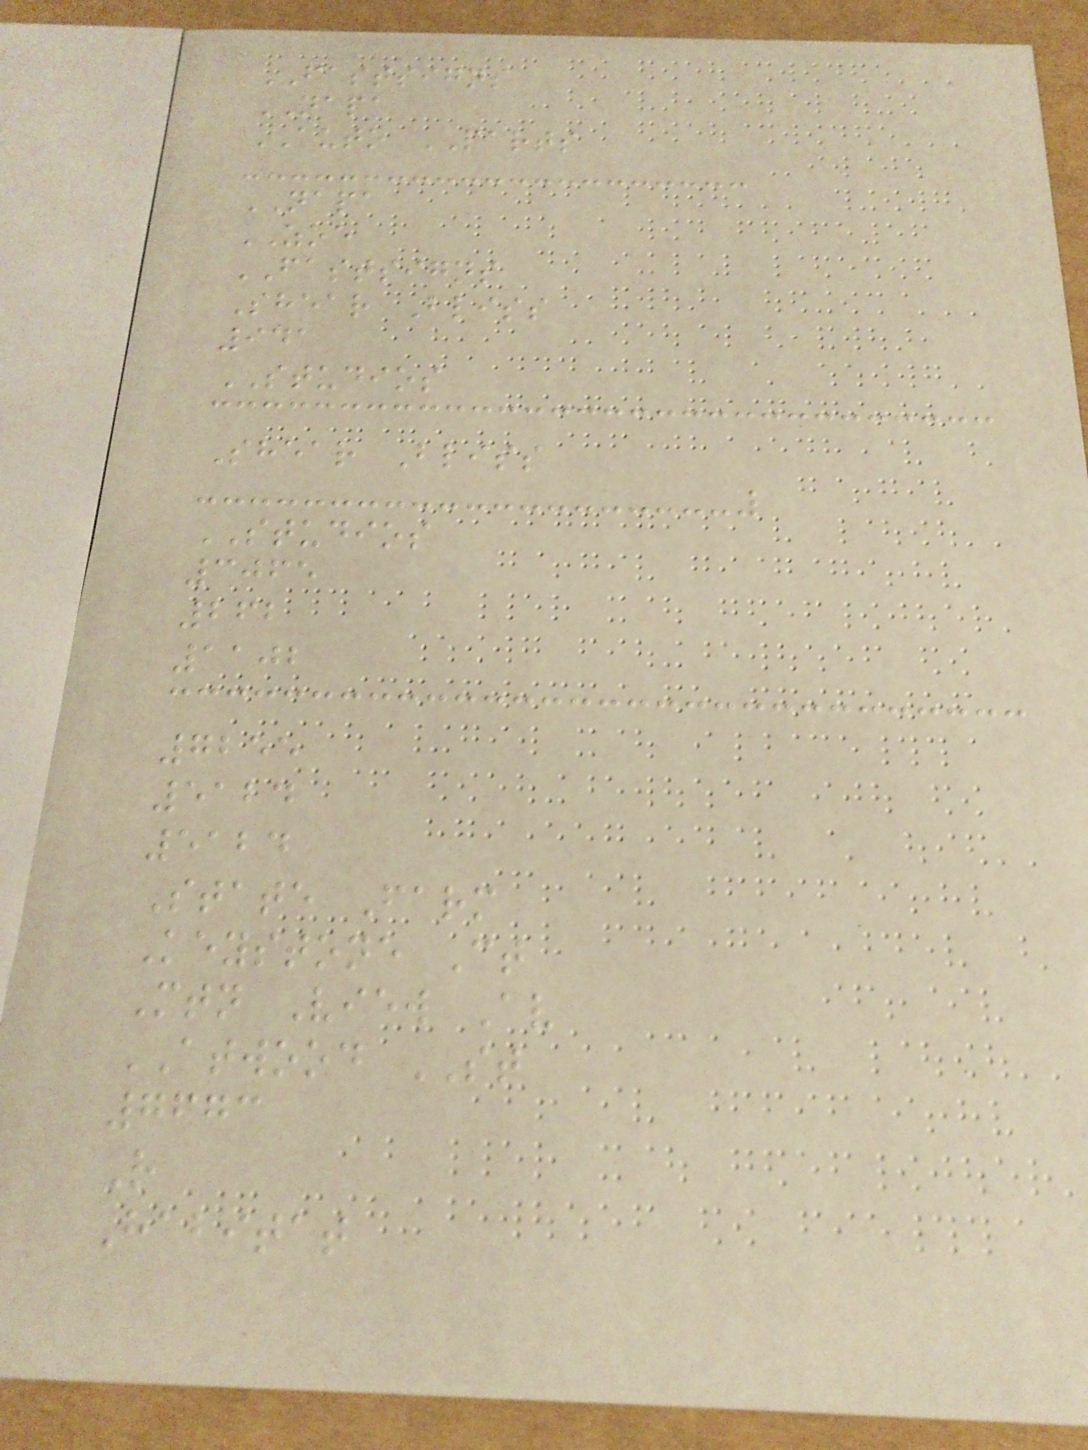FASTSIGNS
NAPA
AUTO PARTS
NAPA
ZOE
FASTSIGNS
Shear Bliss
941
STUDIOS
Shear Bliss
STUDIOS
3065
262
1102
7255
5124
5124
State Farm
Keystone Ct
Mtn View Av
ATWOOD ST
7673
R
Habitat
